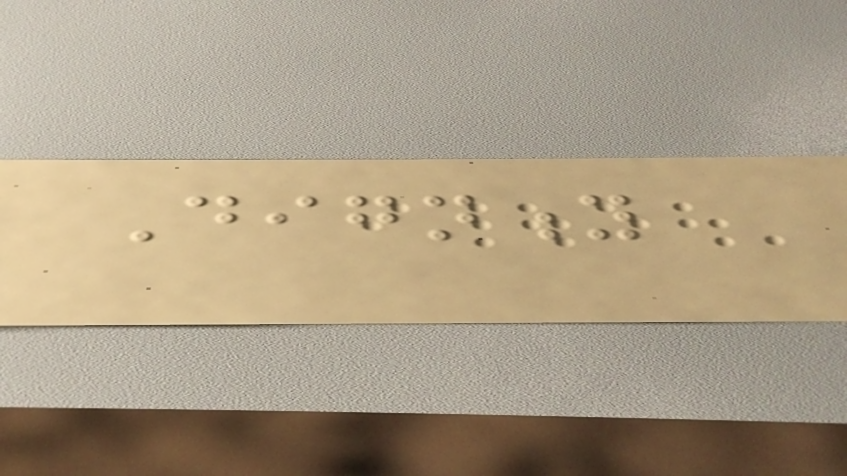Dignity
